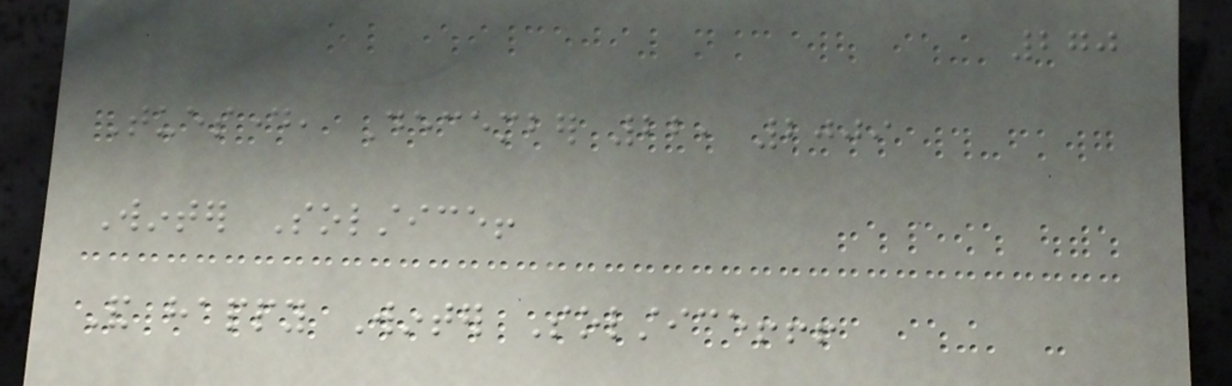270
Tuesday, December 22, 2009
Winter Solstice!
And happy Winter Solstice!!!
